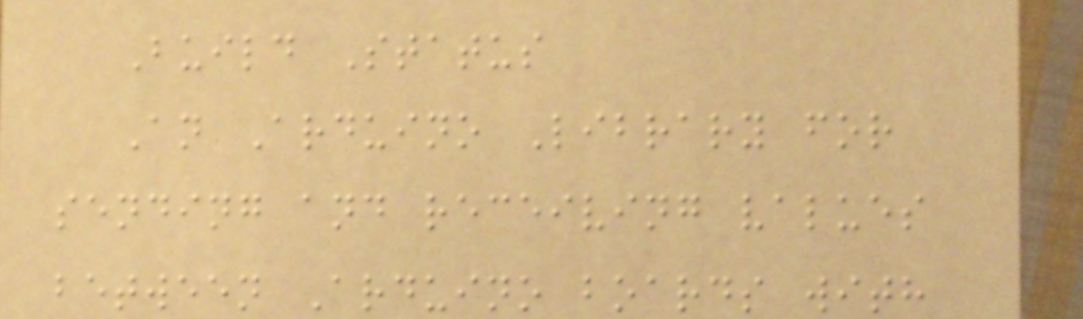Build Status
An Arduino Library for
sending and receiving values
between Arduino boards with
